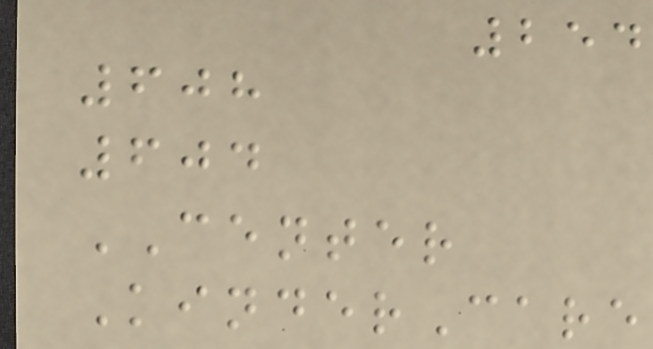254
608
604
CENTER
KinderCare
